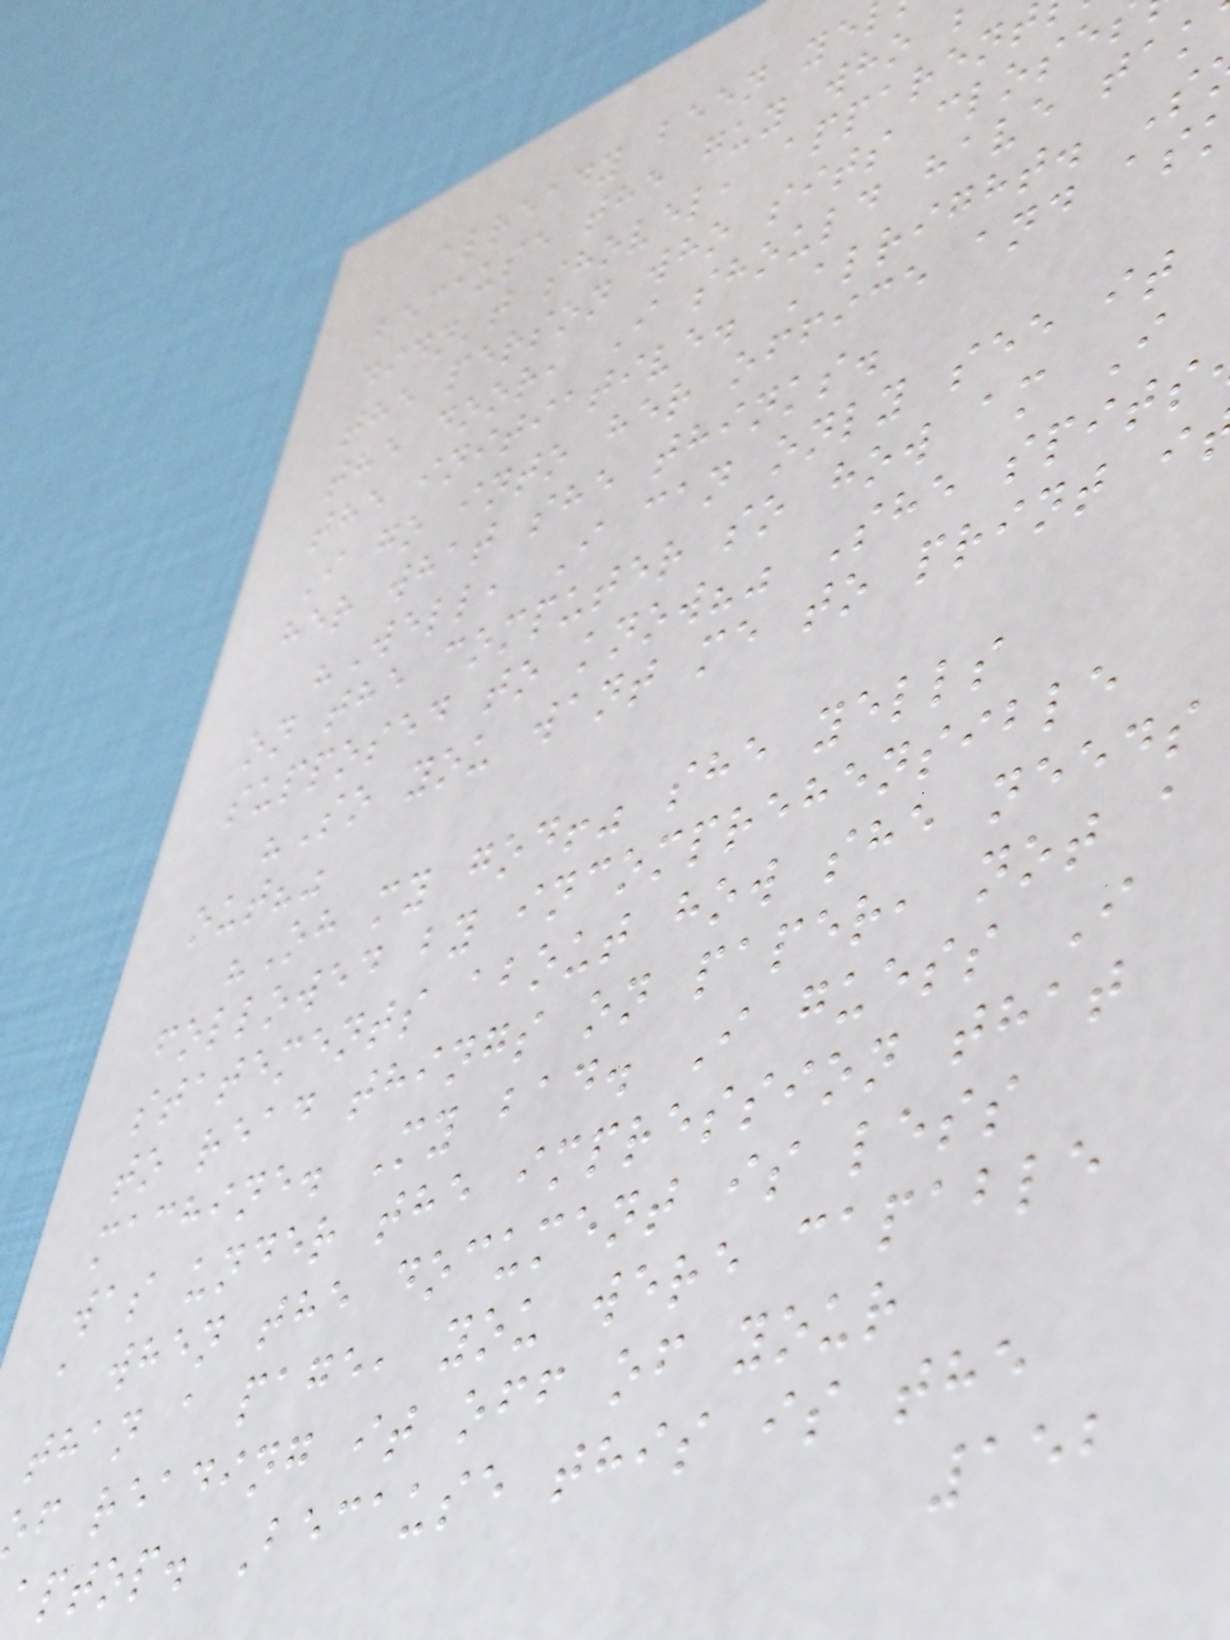already been ye
because the guy who
didn't shovel, apparent
the person who sits close
the door, I should have tak
the initiative. Alright. S
I go into her office and as
her what she thinks.
"Well, I can only see it
on the computer so how am I
supposed to know?" She spits
"So you want me to print i
out?"
"Oh my god!" she yells
followed by incomprehensible
statements about how she needs
to read things on paper, not a
machine. My bad. I guess I
was under the impression that
a when the document is less
than a page, you were capable
of reading it off of your
aptop. Because this is the
152
